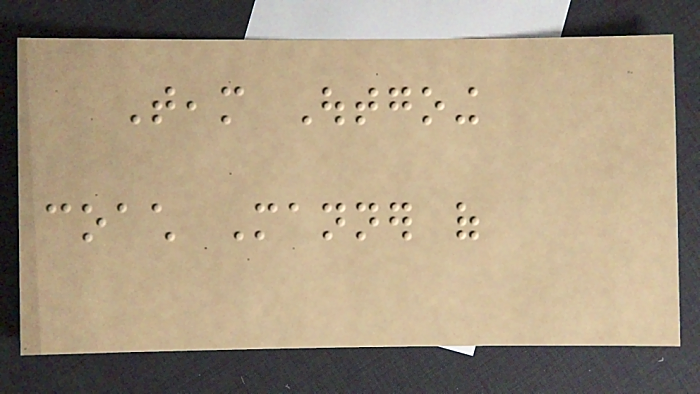Team Outgoing
coach Manner of
